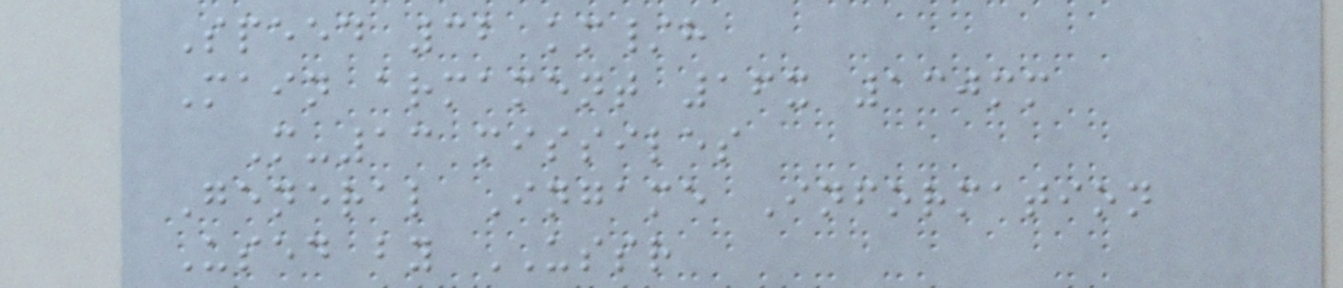Speed 32 km/h
Main armament 16x 130mm
M-13 missiles
General Ingame Information
Used by USSR
